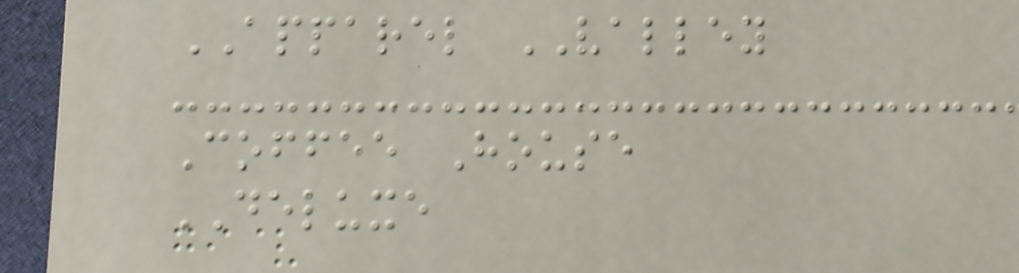APPAREL VALLEY
Coffee House
DELUXE
